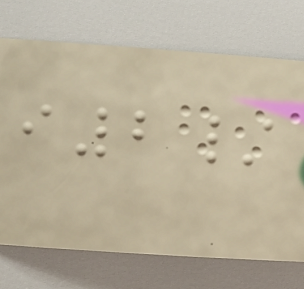i2/
